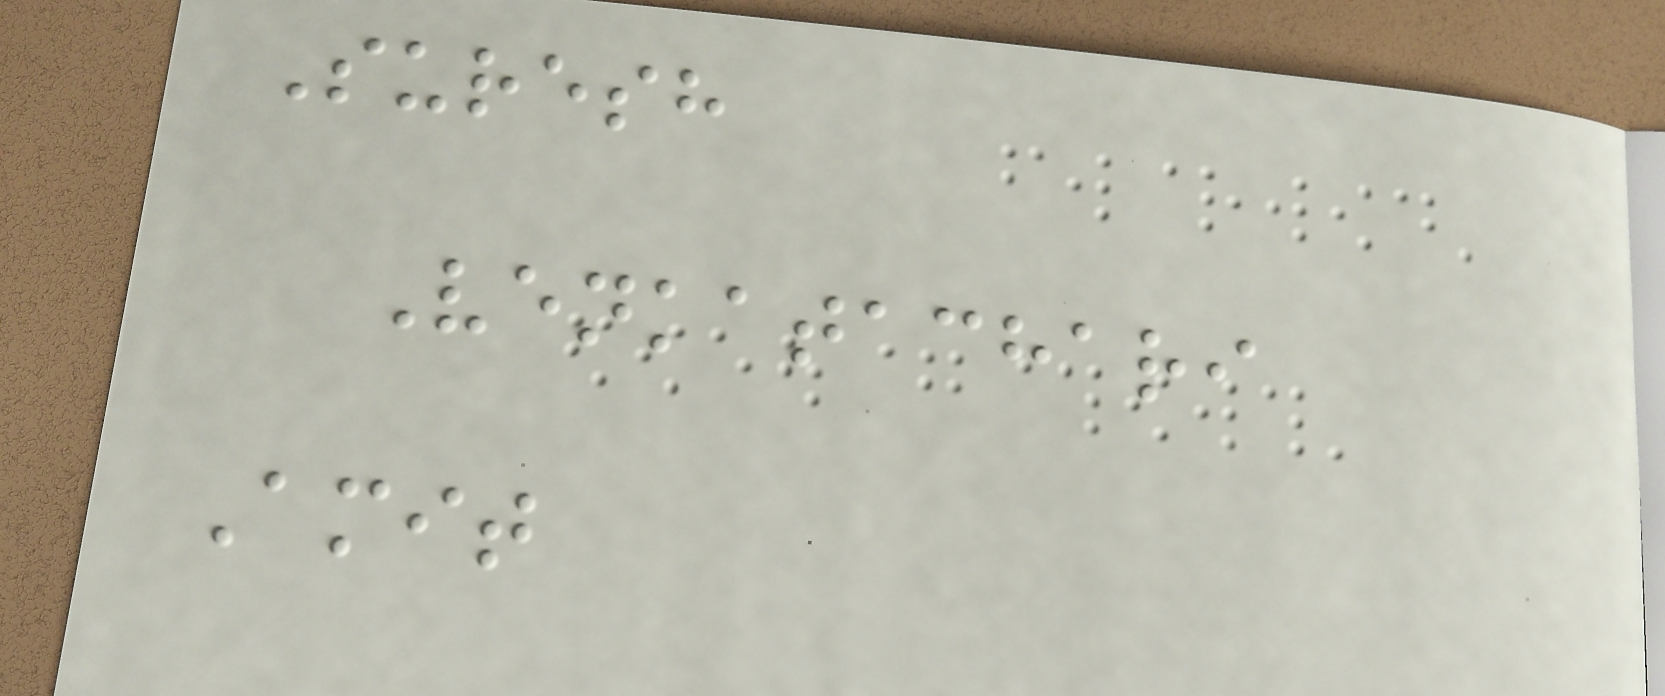Suresh
Venkatachari
Amit
